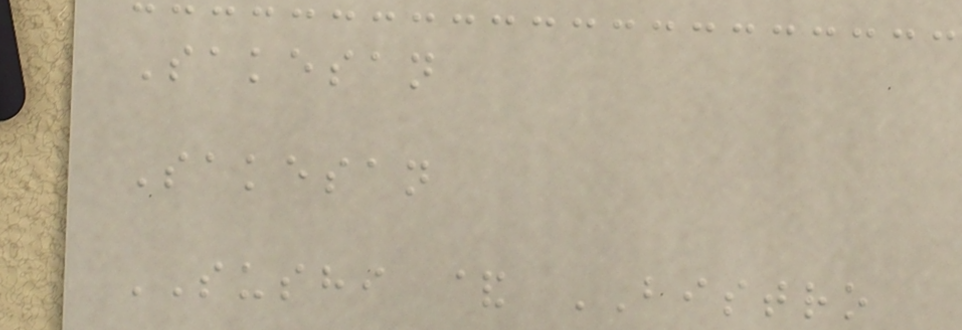Sakesan
Sakesan
SUSHI & BISTRO
